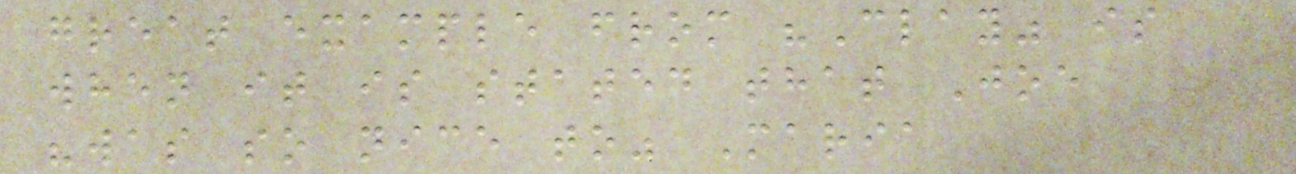great example from "Clay" is
when it is stated that Joe
"was so nice to" Maria
